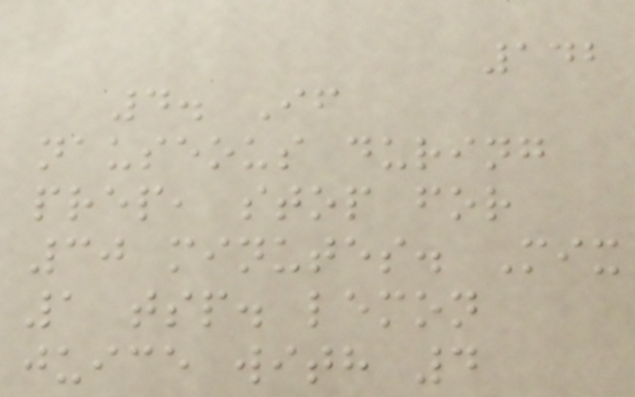142
4. If
nauseous during
prep, stop for
30 minutes. Mix
1 tsp. lemon
juice with 4
